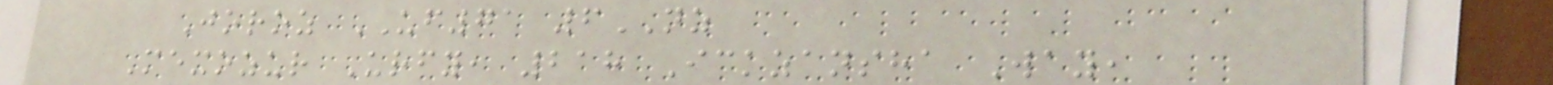Joroz UF71 6NZ
Mexozur Urfy, 218 Ickzansha Way,
